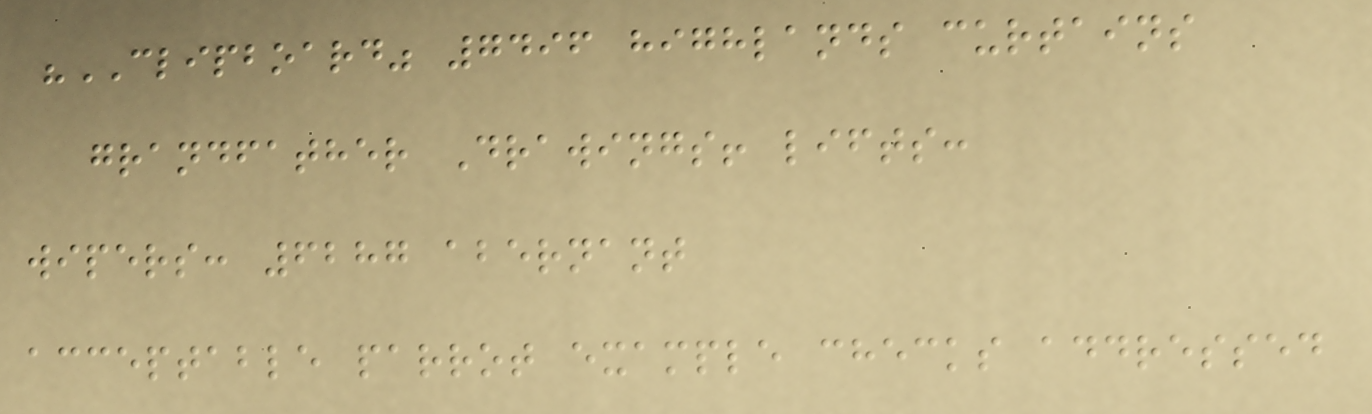"CLIPBOARD" 7496 highlands curtains
grandfather Drawings! lifts:
wipers: 6287 abernant
acceptable parrot example checks addressed
